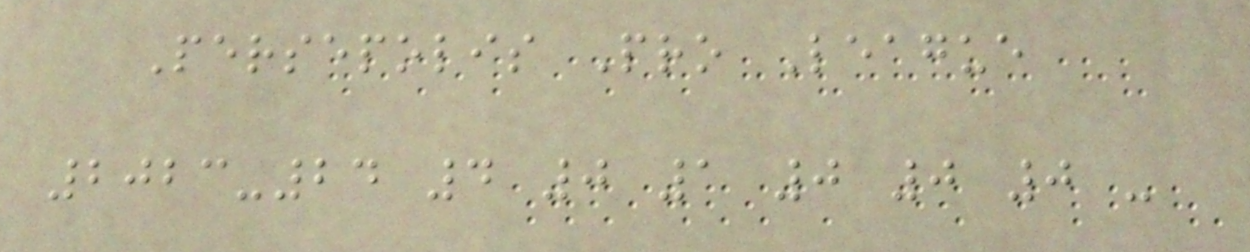Persepolis Pro League
2023-24 4 0 1 0 0 0 -
